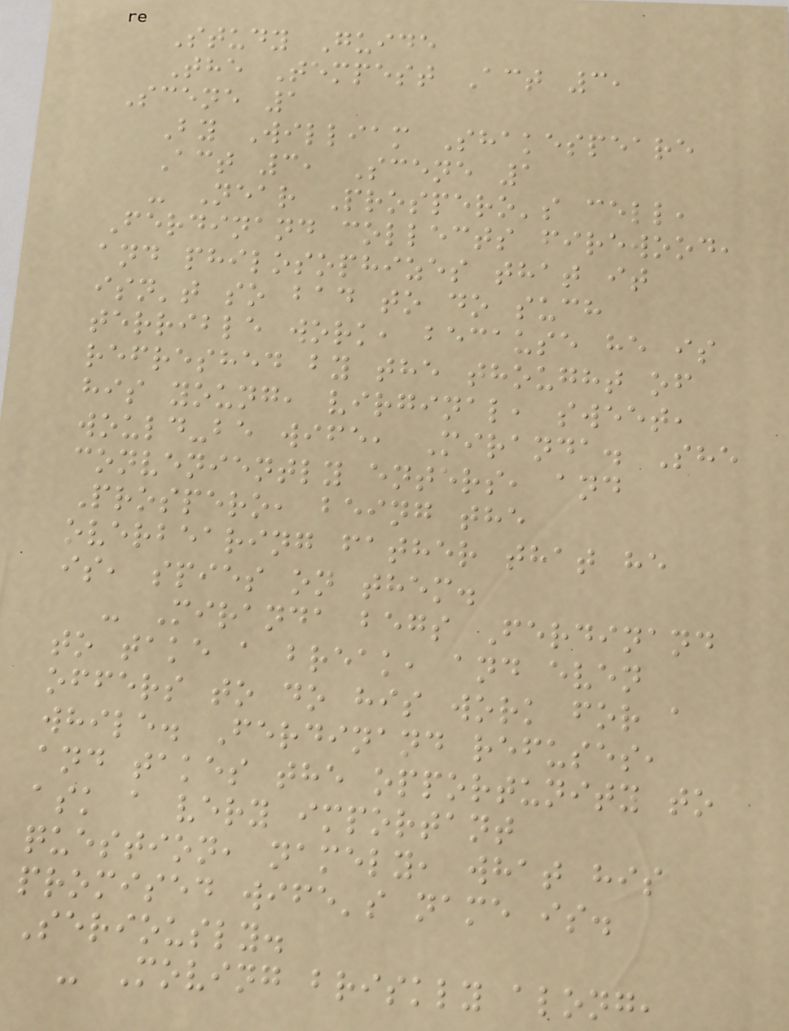Study Guide
The Tempest Act 3,
Scene 1
By William Shakespeare
Act 3, Scene 1
- Near Prospero's cell,
Ferdinand collects firewood,
and philosophizes that it
isn't so bad to do such
terrible work, because he is
refreshed by the thought of
his young, virginal, sweet,
would-be wife, Miranda. She
conveniently enters, and
Prospero, being the
overbearing father that he
is, spies on them.
- Miranda begs Ferdinand
to take a break, and even
offers to do his work for a
while. Ferdinand refuses,
and takes the opportunity to
ask a very important
question, namely, what his
promised wife's name is.
Seriously.
- Moving briskly along,
